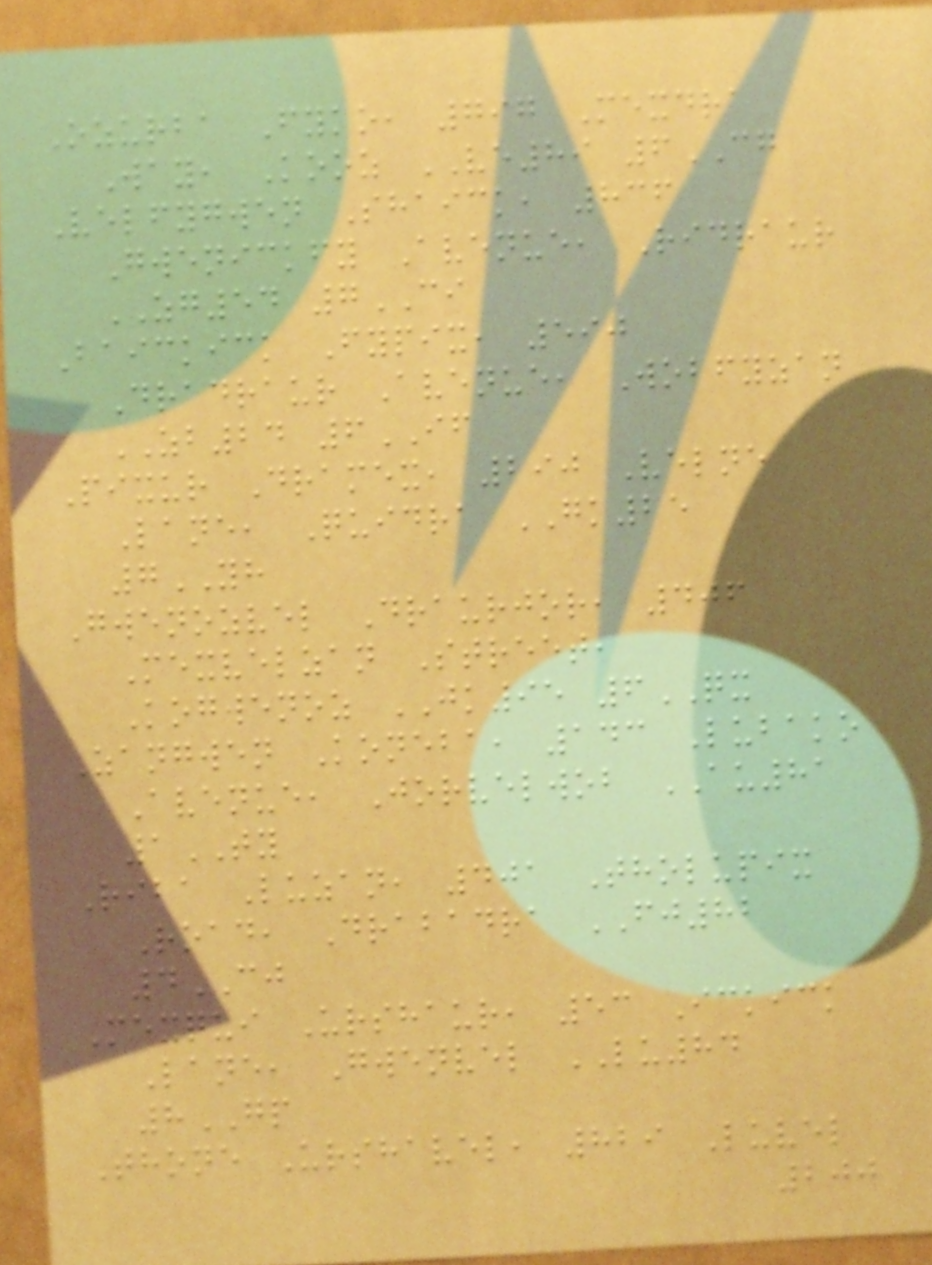Ozurba Fyko, 797 Mexdra
Way, Kooz VE89 6CG
Velfygwen Shaick, 836
Gwenickfy Avenue, Ridraur
ZG54 7CI
Baickick Fypix, 590
Dradraur Avenue, Wobfyzan
ZB24 6IF
Pixur Dramex, 290 Velne
Lane, Quidra GK25
7YH
Gwenozvel Draurjor, 406
Mexvelzan Street,
Kogwenoz JK95 6QX
Zangwen Koneba, 143 Lubako
Avenue, Jorvelwob AU81
1TY
Riba Luzan, 401 Tholupix
Road, Drabadra FJ82
4CJ
Mexqui Urshaur, 53 Ickick
Lane, Gwenvel LU84
8GP
Thone Urshavel, 829 Luvel
200
